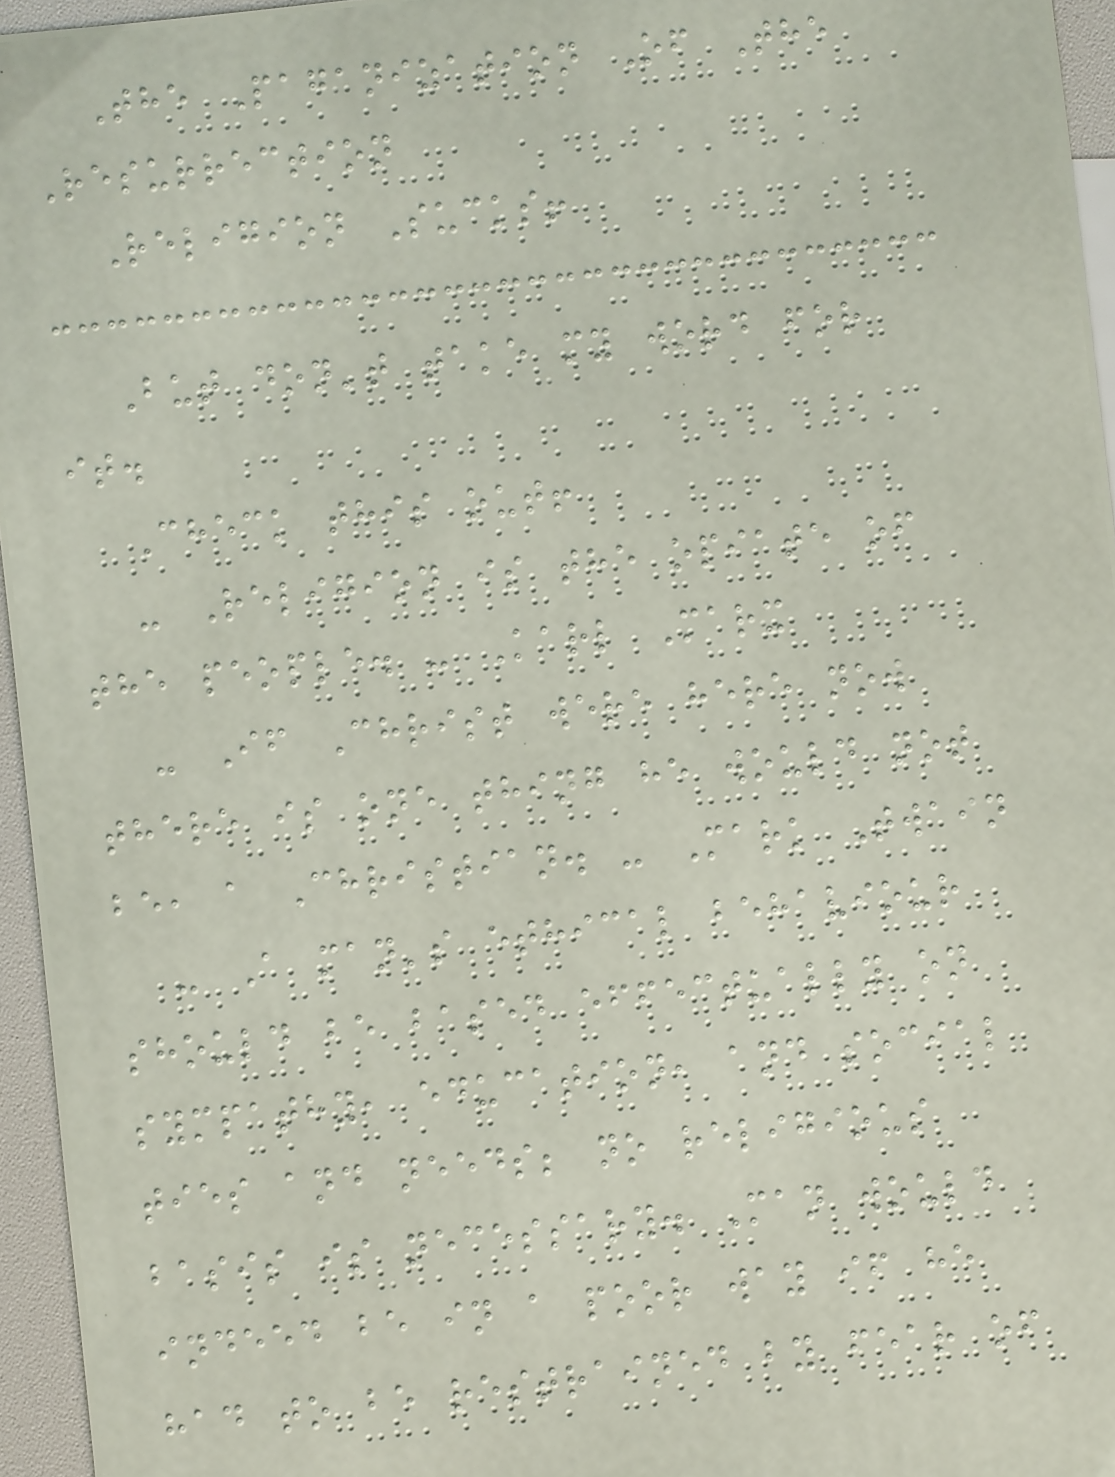The Paganization Of The
Resurrection
Religion Sucks!
But don't take my word for
it.
Check this out!
- Religion is the opiate of
the people. - Karl Marx
- If Christ were here now
there is one thing he would not
be, a Christian. - Mark Twain
- A man's ethical behaviour
should be based effectually on
sympathy, education, and social
ties and needs; no religious
basis is necessary. Man would
indeed be in a poor way if he
had to be restrained by fear of
